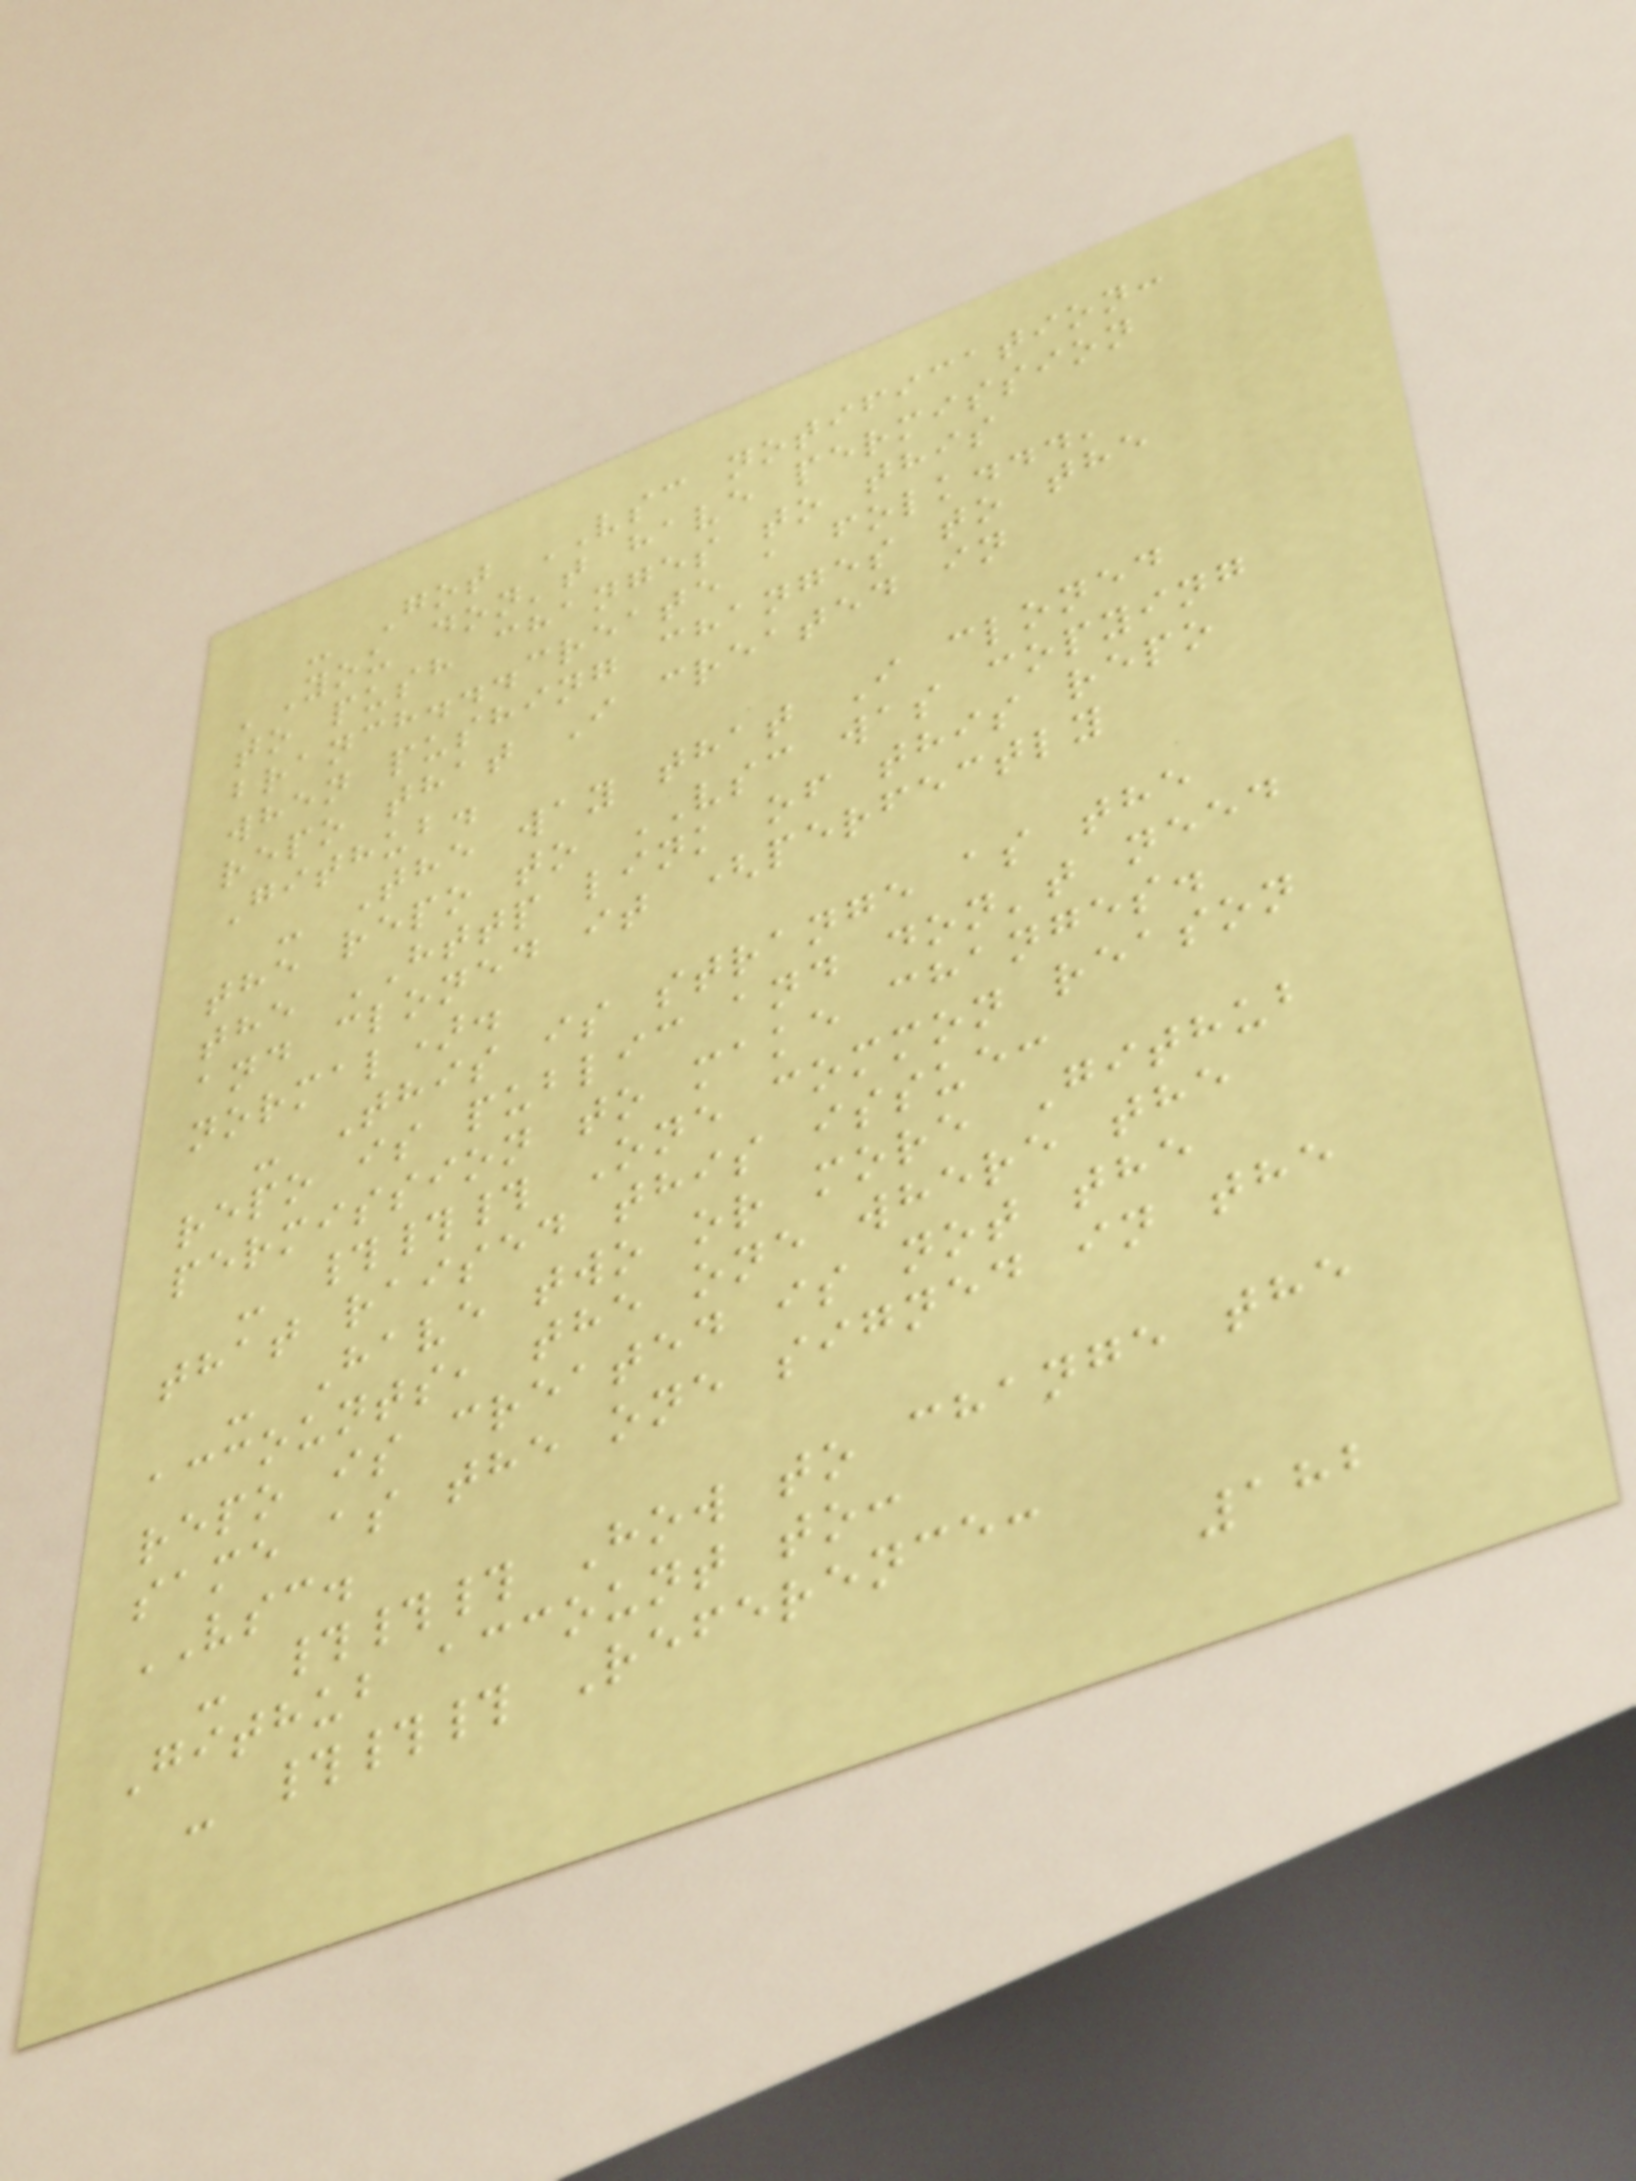- Got VSC notification:
'You don't have permission
to push changes to this
branch...create a folk...'
when pushing changes to the
repo that I created in
Github.
- The way that I cloned
the repo to VSC was copying
the HTTP link of this repo
and cloned it (perfectly
normal).
- This is strange as the
repo is public and don't need
permission to make changes.
- ### One common reason
that raised this issue:
- Have two or more Github
accounts, the one where the
repo is created is not the
same as the one signed in the
VSC.
- ### How to change the
Github account to:
- ### Reference:
182
